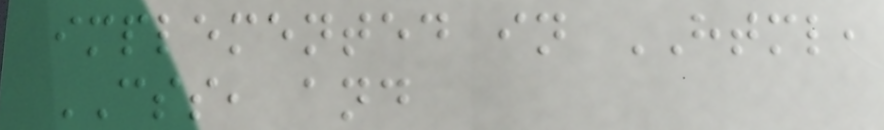implemented in HTML,
CSS, and
